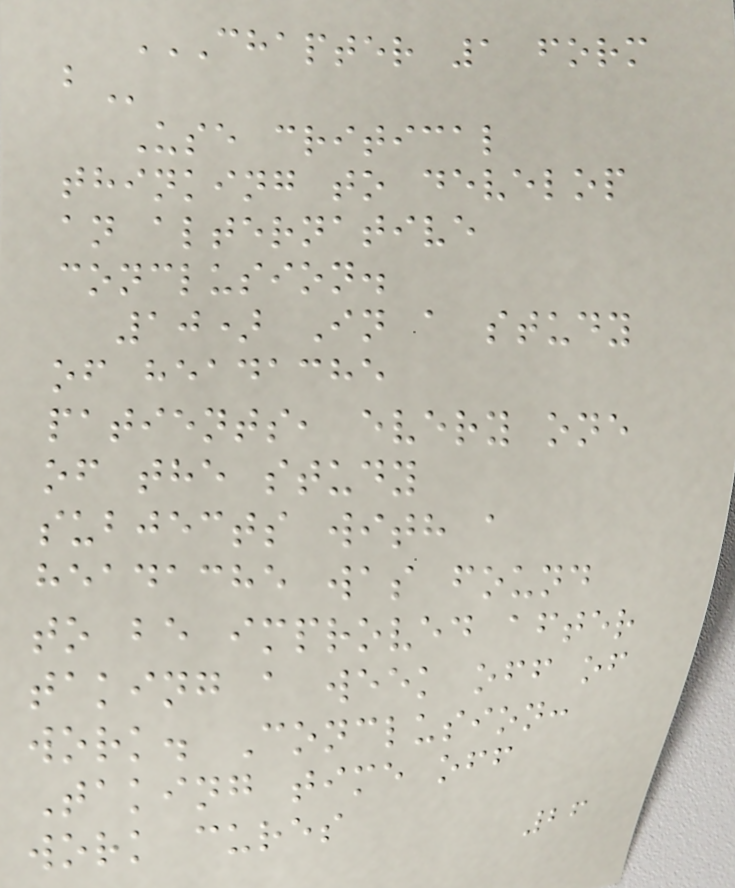CHAPTER 1 FORM
B
Use critical
thinking to develop
an alternative
conclusion.
10) In a study
of headache
patients, every one
of the study
subjects with a
headache was found
to be improved after
taking a week off of
work. Conclusion:
Taking time off
work cures
26
